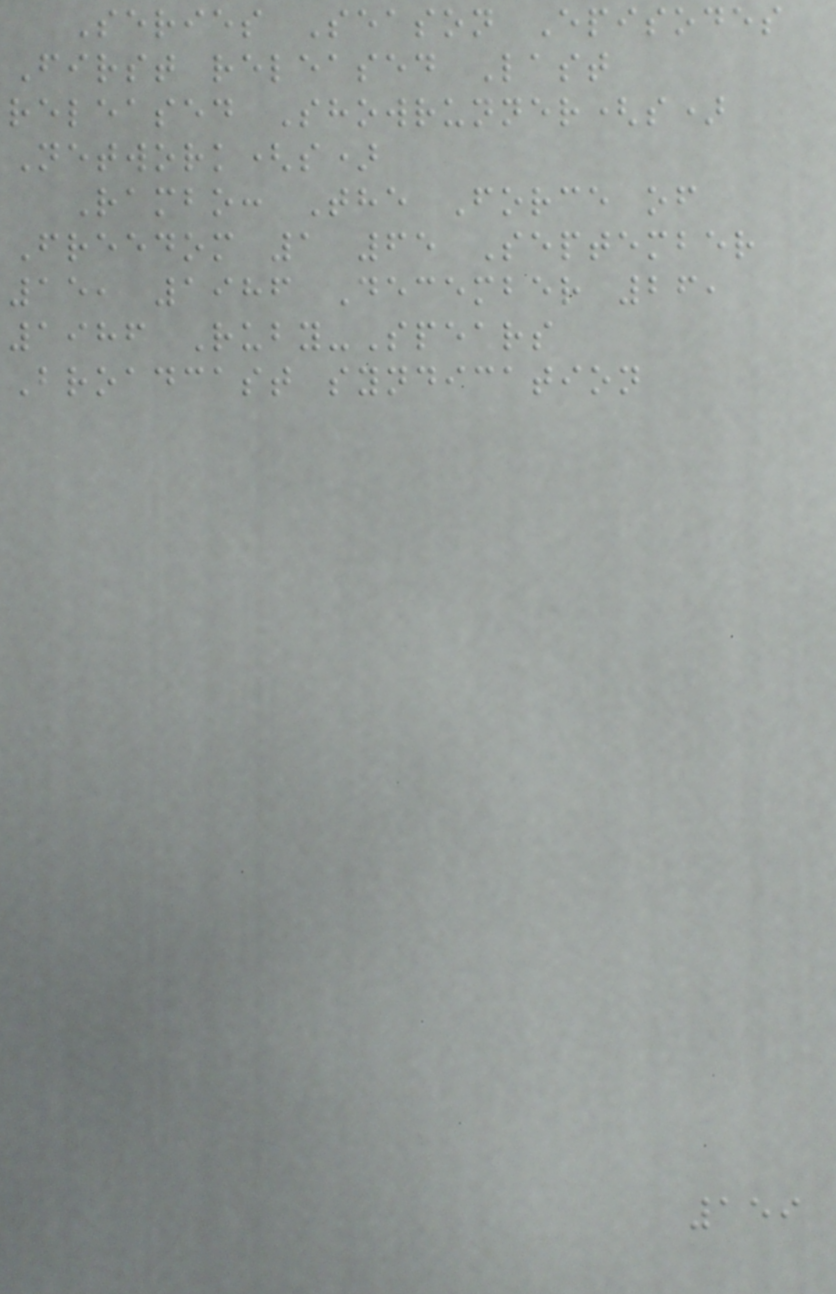Series Season Episodes
First released Last
released Showrunner(s)
Network(s)
Rambo: The Force of
Freedom 1 65 September
15, 1986 December 26,
1986 Ruby-Spears
Broadcast syndication
159
